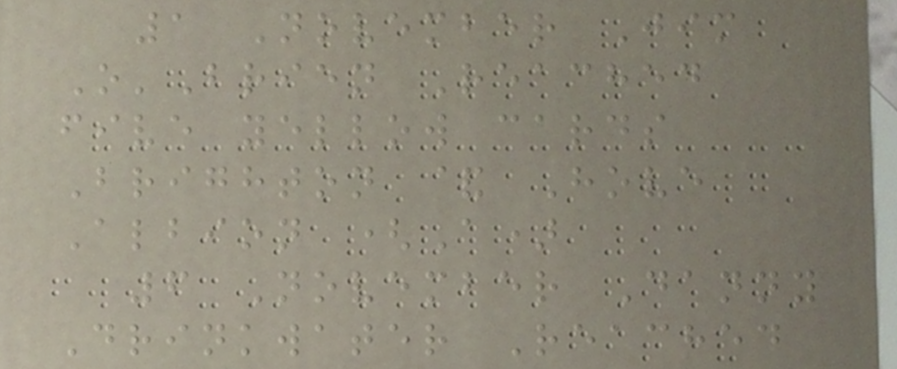1 November Jim
O'Brien Reached
five yellow cards
Brighton & Hove
Albion (A)
6 November Danny
Drinkwater Reached
